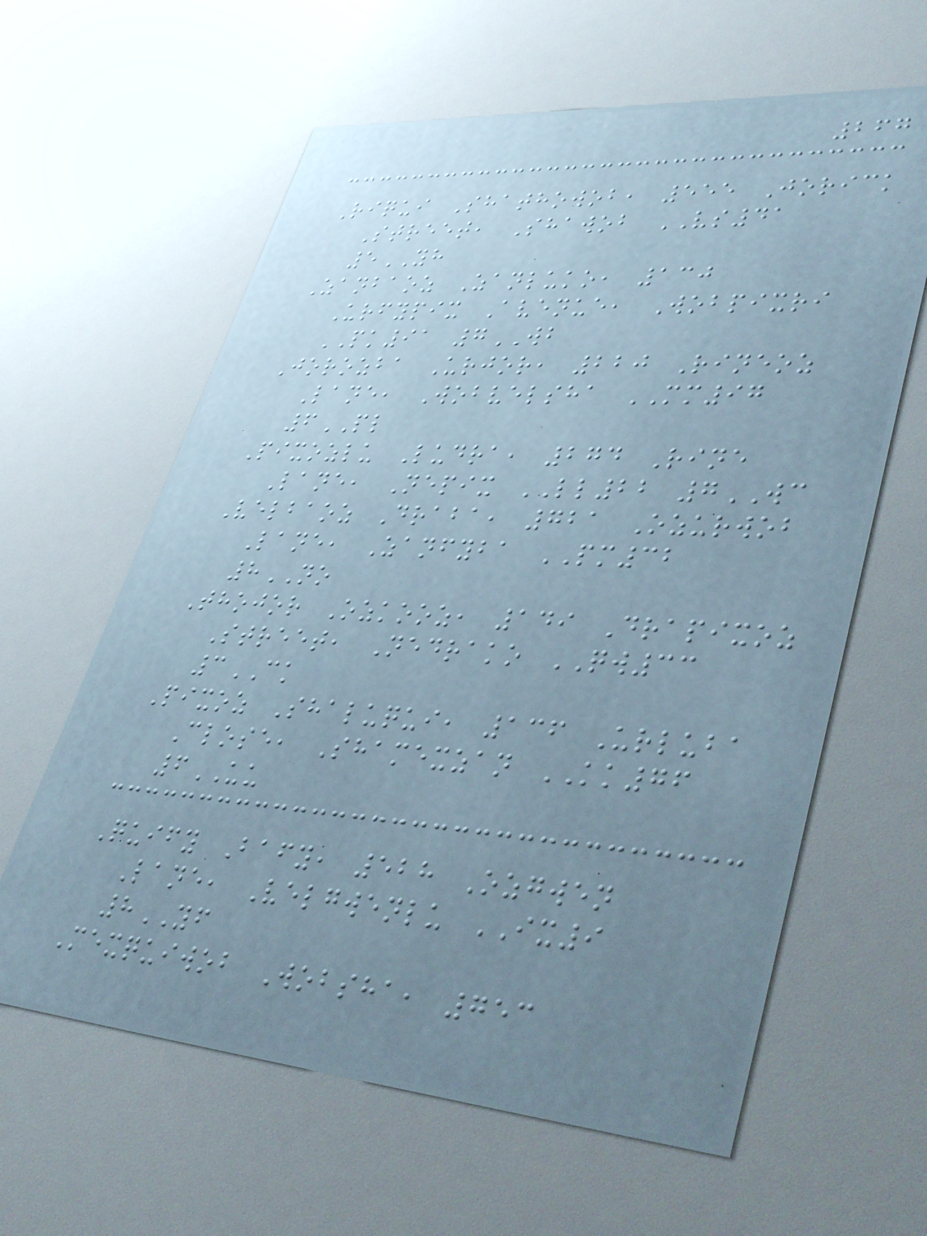267
Riqui Shathowob, 555 Jorick
Street, Shawob VS41
5YH
Zanbaoz Zanluko, 130
Urfypix Avenue, Wobpixri
PK91 7WB
Jorozba Urjor, 220 Rineoz
Lane, Wobvelsha MM97
6PL
Pixozlu Ludra, 274 Rine
Lane, Nepix LL22 7WC
Velbaoz Draba, 721 Ozurwob
Lane, Zanfyba PM32
8NO
Thojor Ozkooz, 149 Drapixoz
Street, Nedrako QW33
3CK
Pixoz Shaluqui, 136 Urluba
Close, Shamexzan KK76
6UU
Quify Bafy, 528 Ozgwen
Lane, Velgwenlu IX9
8YF
Mexquiwob Wobsha, 753
